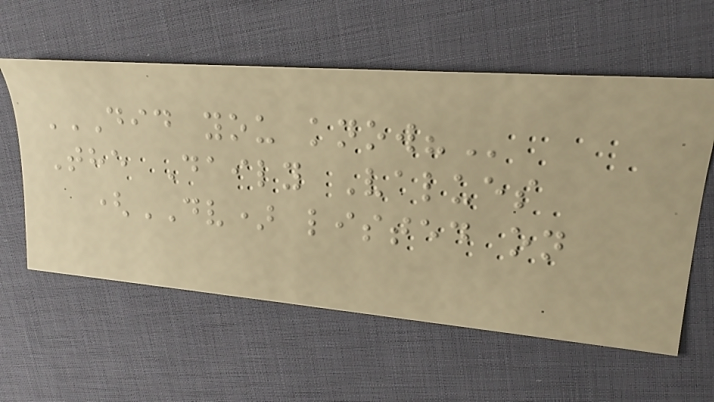DID YOU KNOW?
The Daily Values
(DV) listed on
